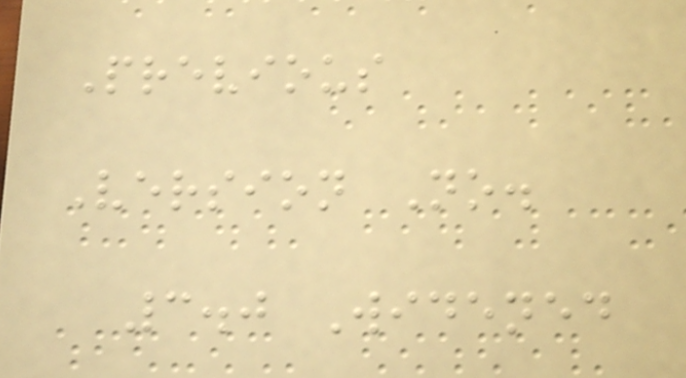Previous
Version No.
3.0 Widened
